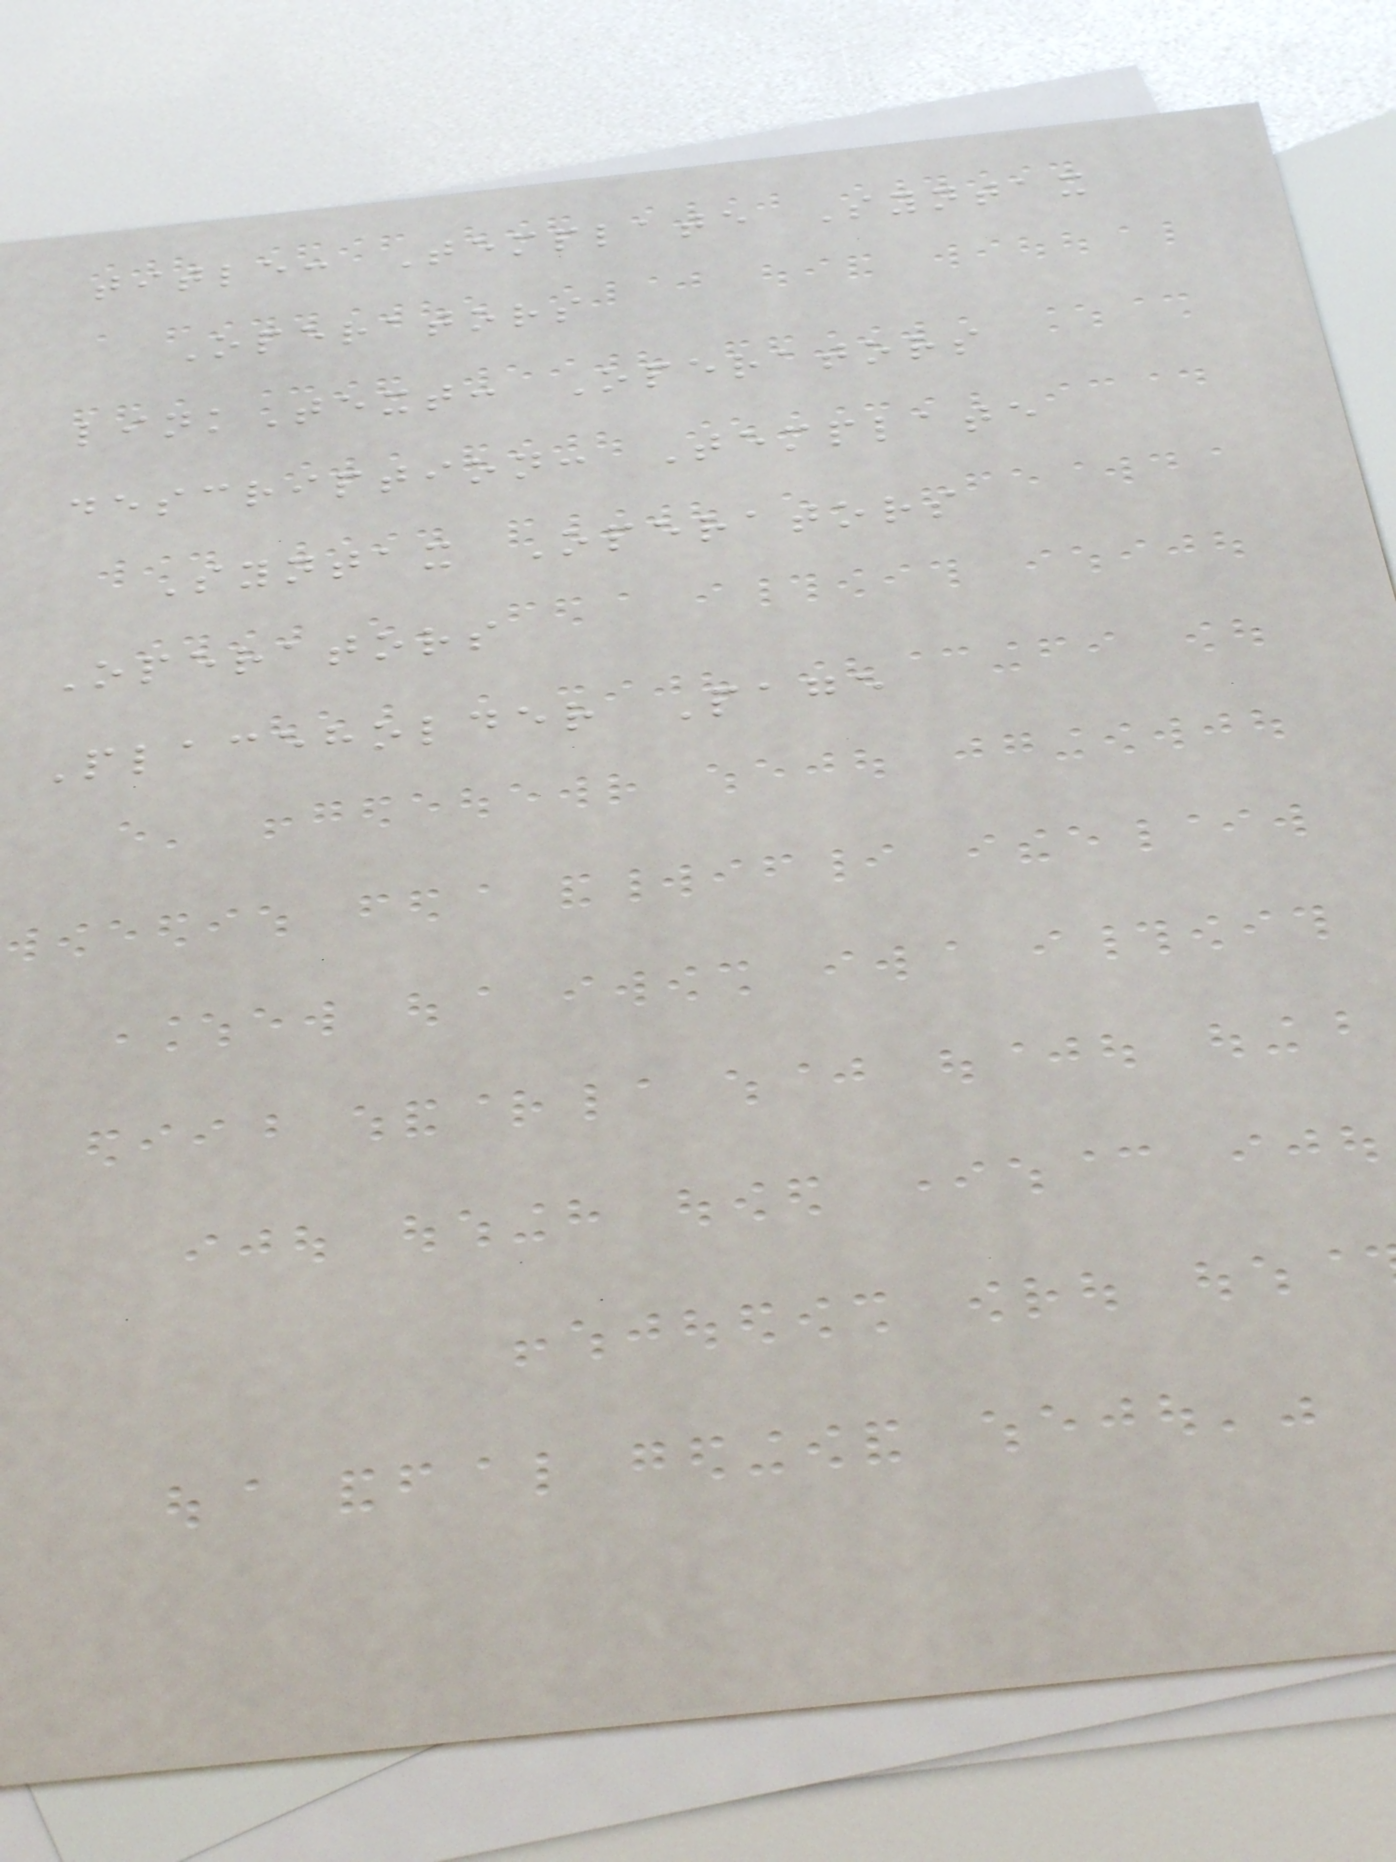title: Template Syntax
Operators
linkText: Operators
description: Template
Syntax Operators
Operators
Placeholder Page
